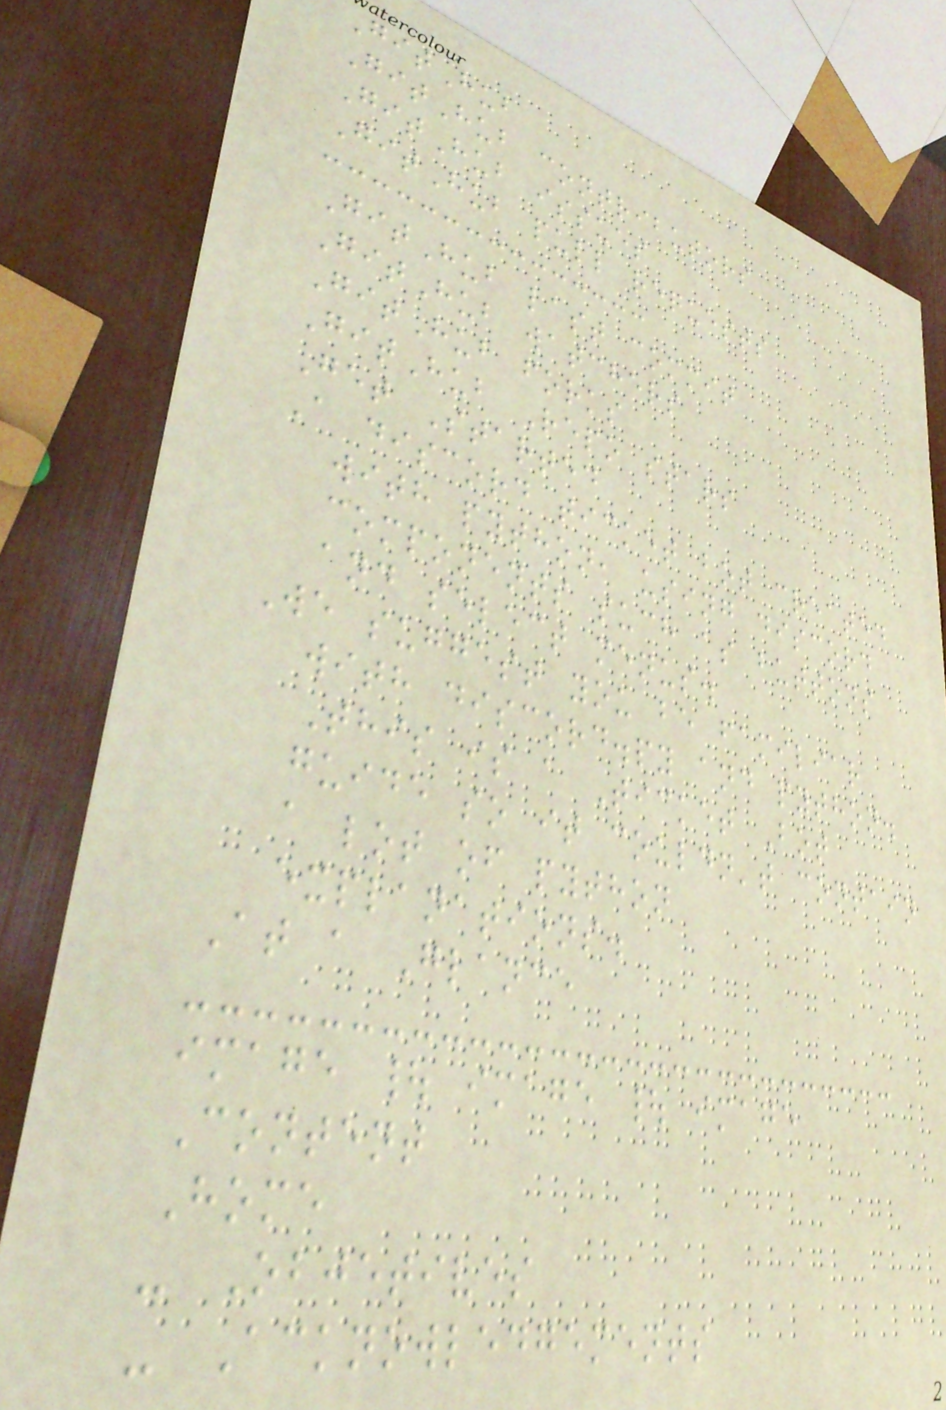GitHub
GitHub contributors
GitHub issues
GitHub pull requests
GitHub last commit
GitHub watchers
GitHub forks
GitHub Repo stars
Get Started
A discord ticket bot created
with python, using discord
components such as buttons
and select menus.
We suggest you be familiar
with discord.py and python.
This is a Ticket Bot
guide so it couldn't contain
a lot of python
explanations.
At a Glance
image | image | image
Content
Home
- Objetives
- Acknowledgements
